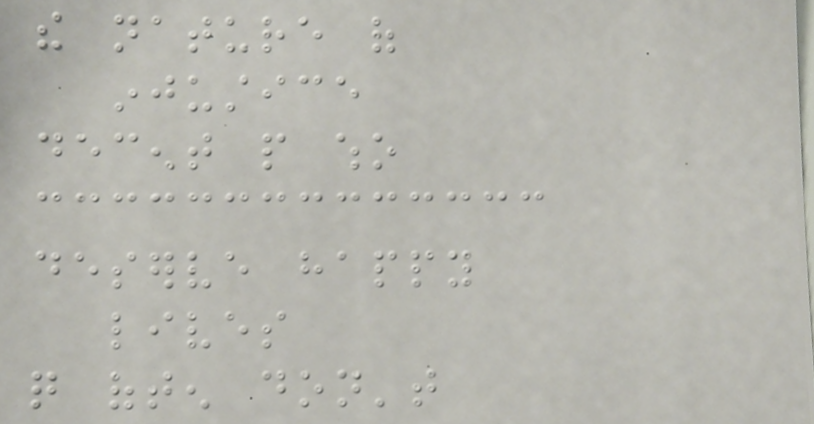the nature of
injustice
decent people who
deserve happy
lives
quite often don't
